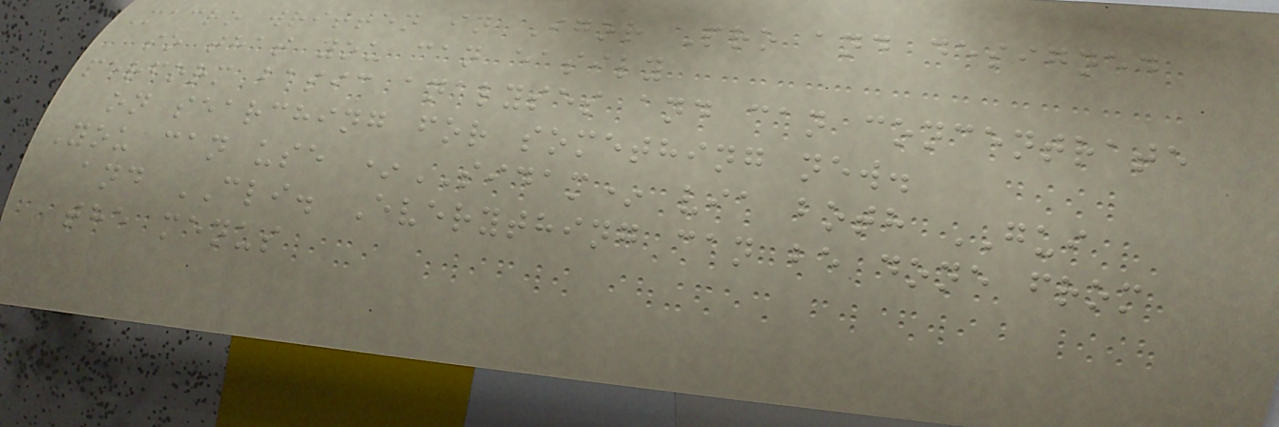Macro written in Igor Pro and designed
so that you can easily
perform basic analyses and can concentrate
on searching for something new.
You can use *SIDAM* via both GUI
and CLI. Everything can be done from
the menus
